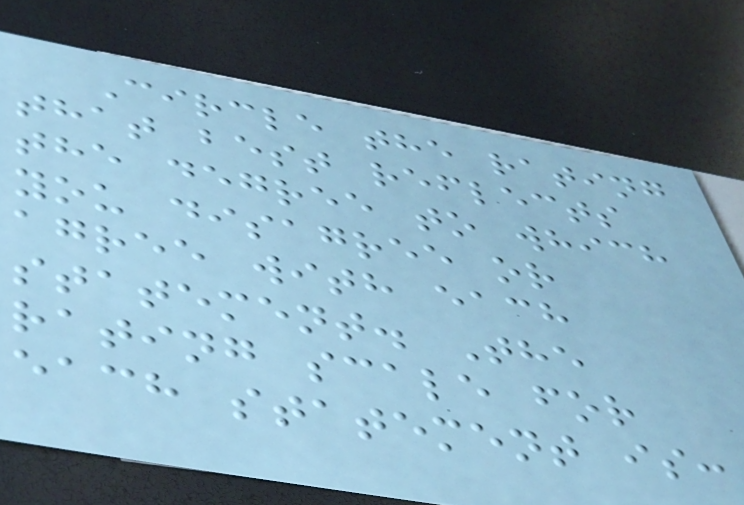Circle the rating
that best reflects
the degree to which
you disagree or
agree with each
statement. The
rating scale for
each statement is:
